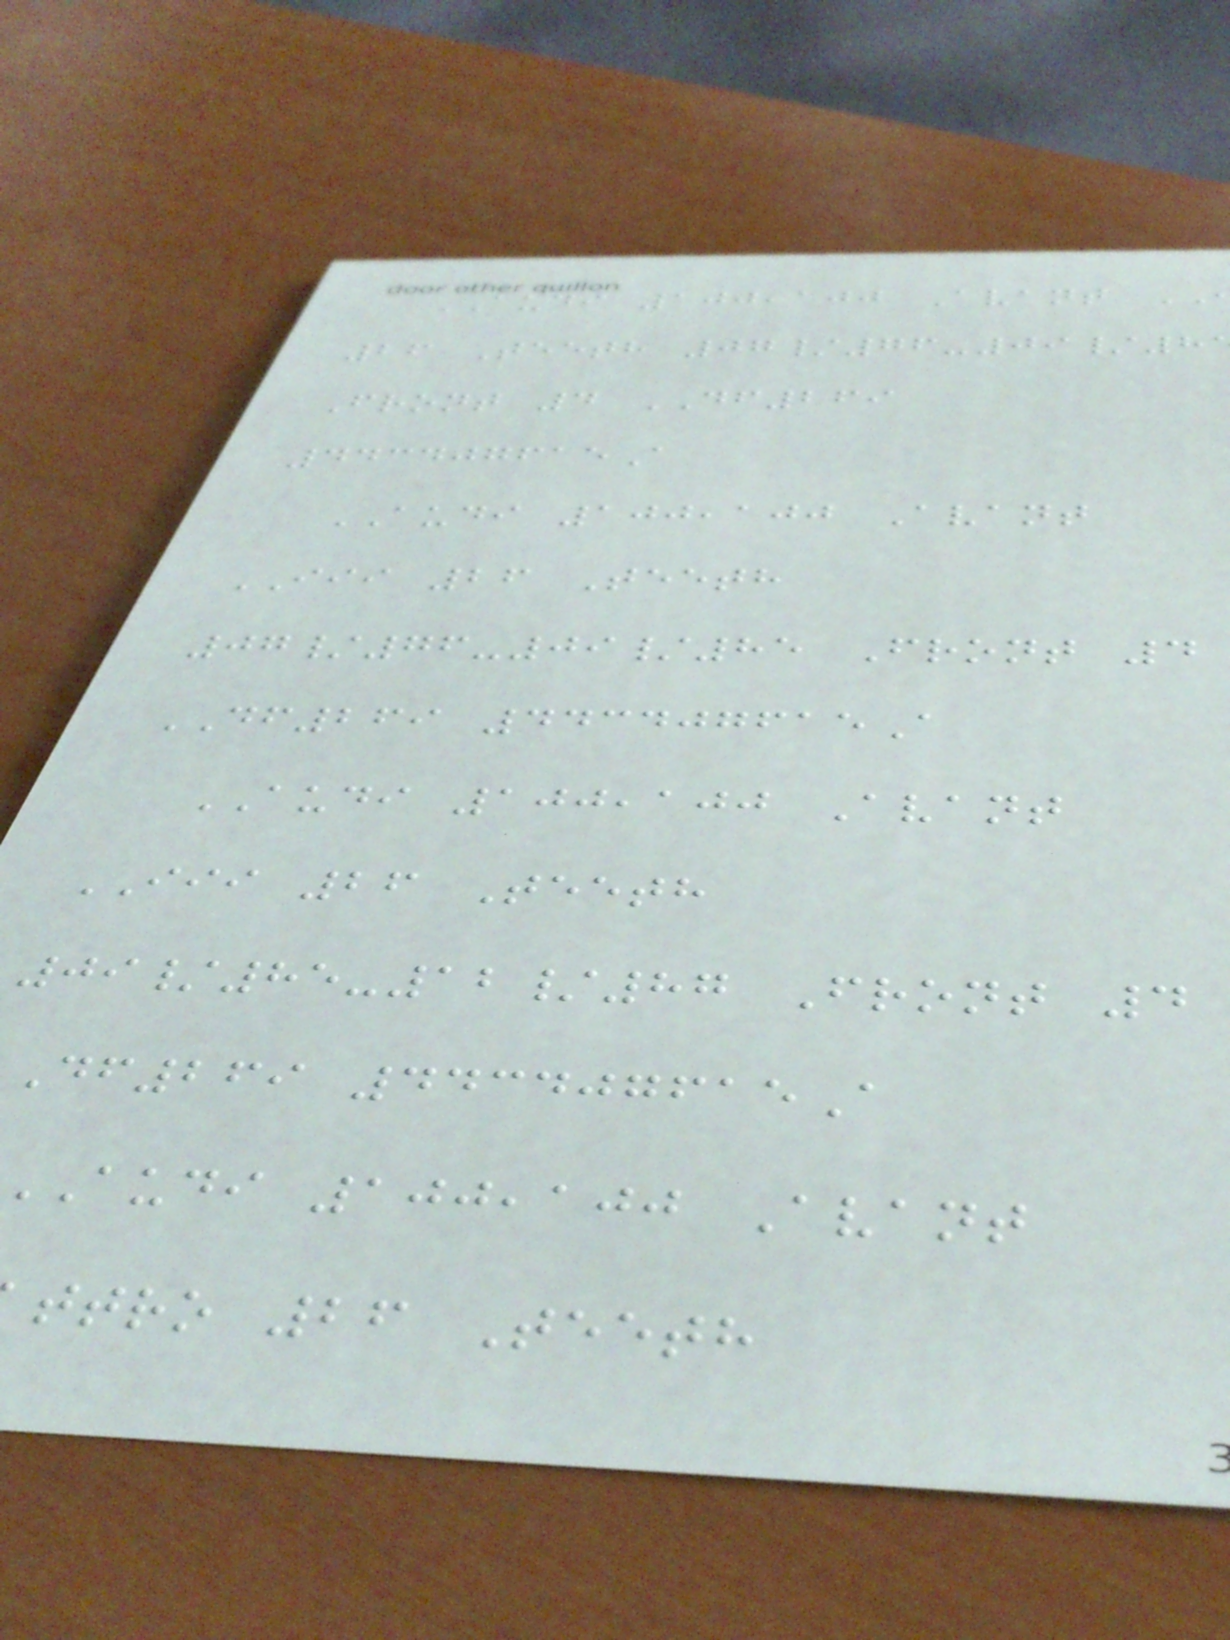AUDI 100,100 Avant
26 Teeth 07/76-09/8
Front 4 DF269
443407615A
AUDI 100,100 Avant
III 26 Teeth
07/76-09/85 Front 4
DF269 443407615A
AUDI 100,100 Avant
III 26 Teeth
09/85-12/87 Front 4
df269 443407615A
audi 100,100 Avant
ttro 26 Teeth
